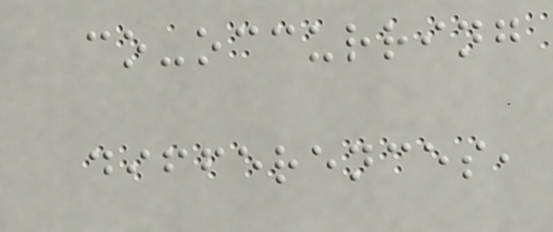co-occurring
differences,
